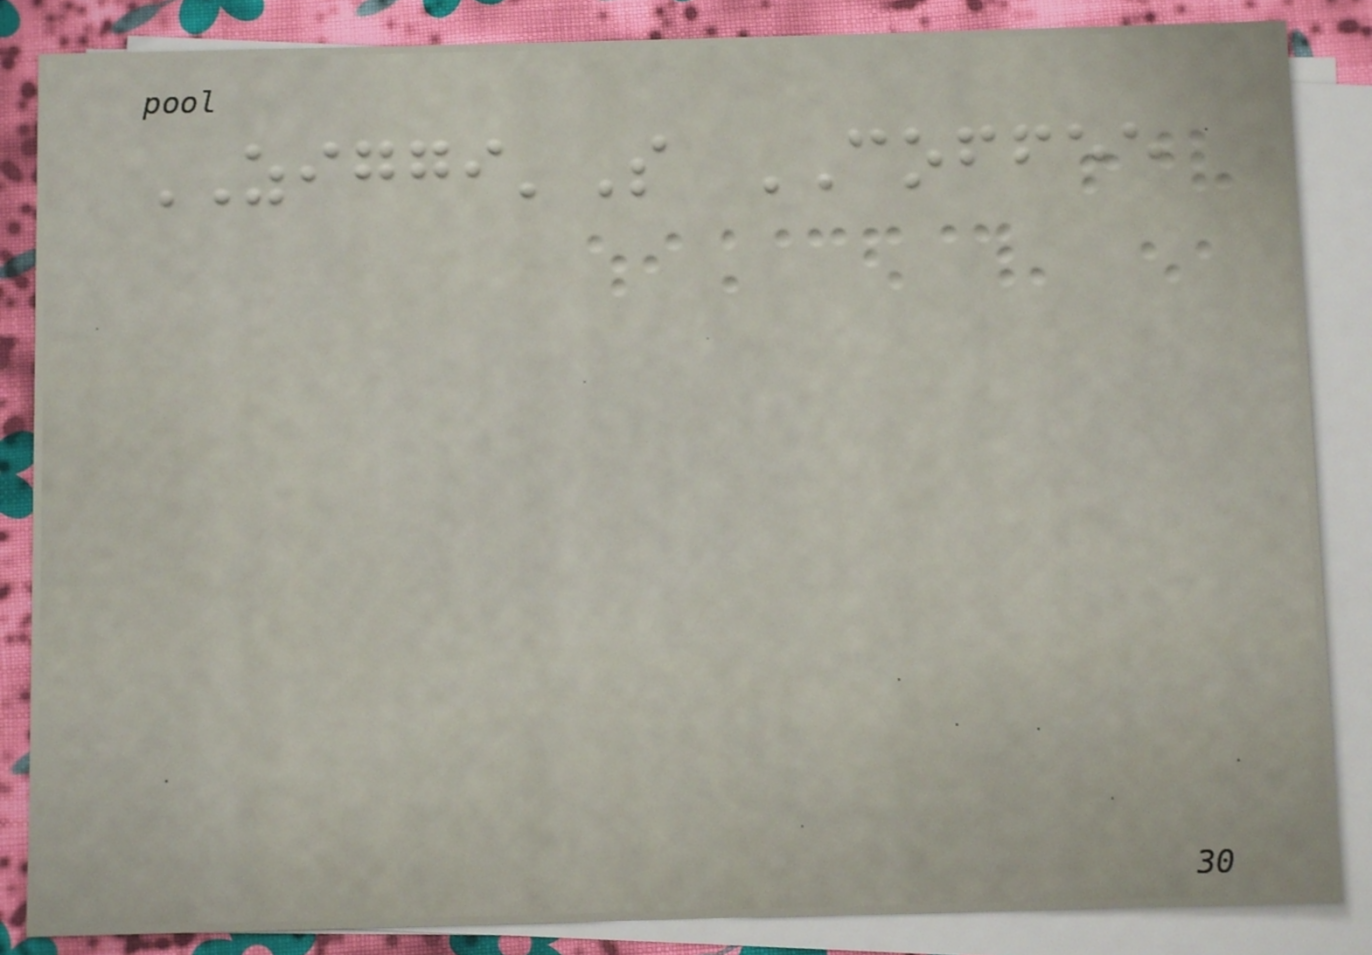ZIGGI'S COFFEE
